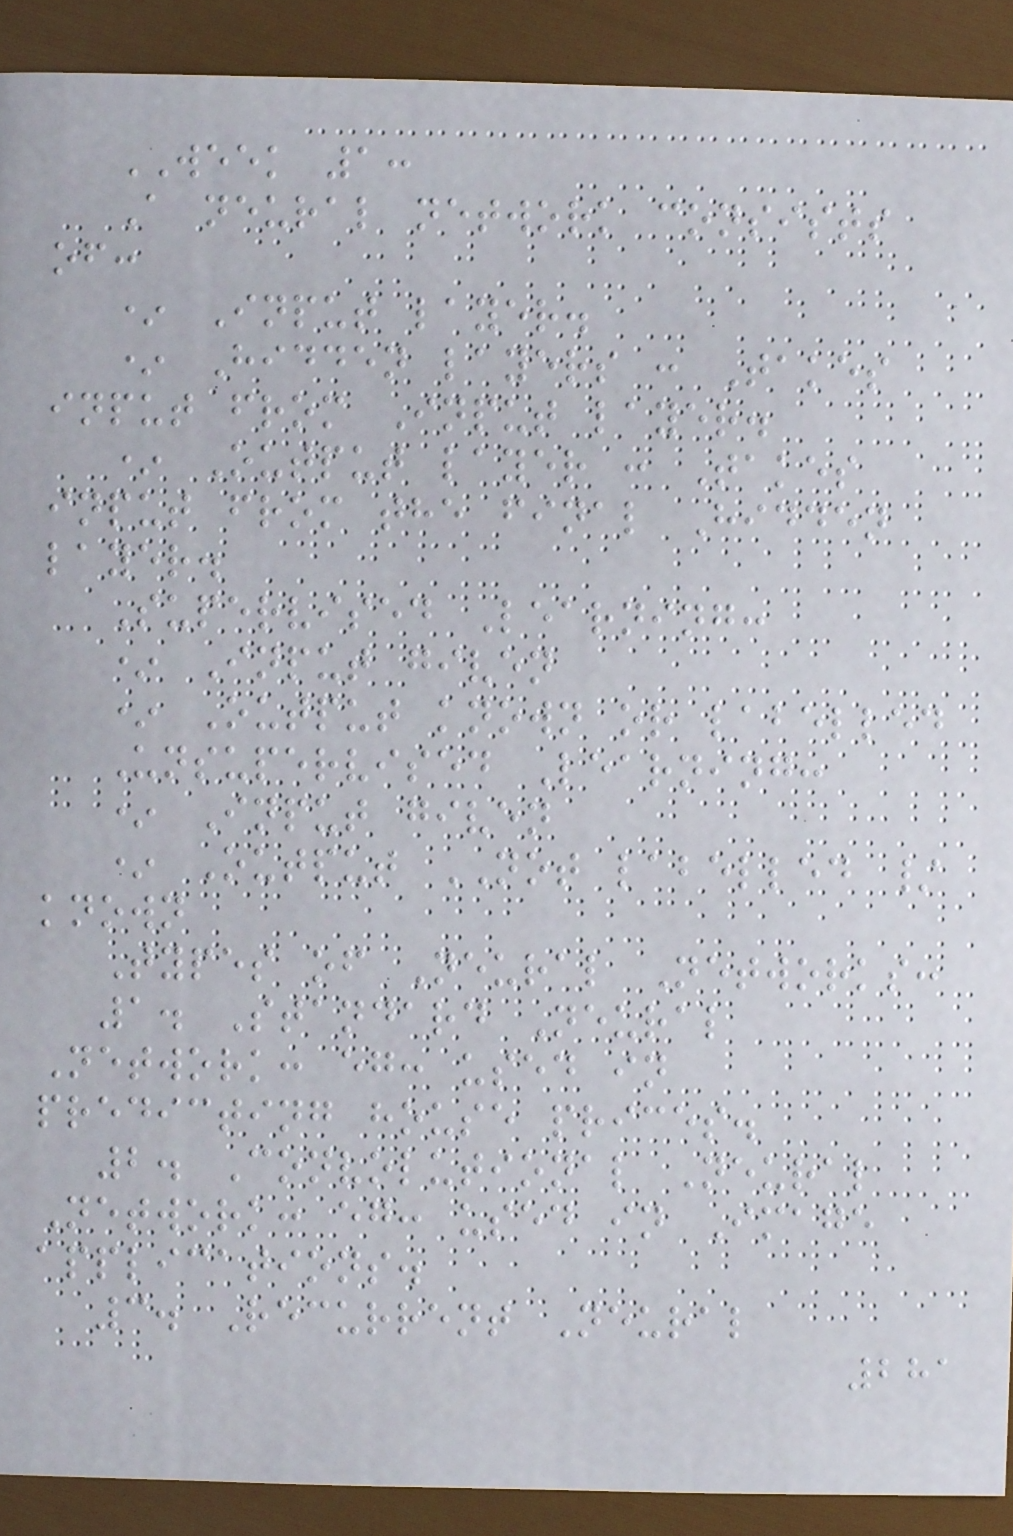WEEK 1:
A neural network consists
of:
* Input layer.
* Hidden layers : Takes
input from Input layer.
* Output layer : Takes
input from the final Hidden
layer.
Supervised Learning:
* Input given
* Output known or labelled
Unsupervised Learning:
* Input given
* Output NOT labelled /
known
Types of Neural Networks:
1. Standard Neural
Network: eg: used in
predicting house prices.
2. Convolutional Neural
Network: eg: used in Image
applications.
3. Recurrent Neural
281
